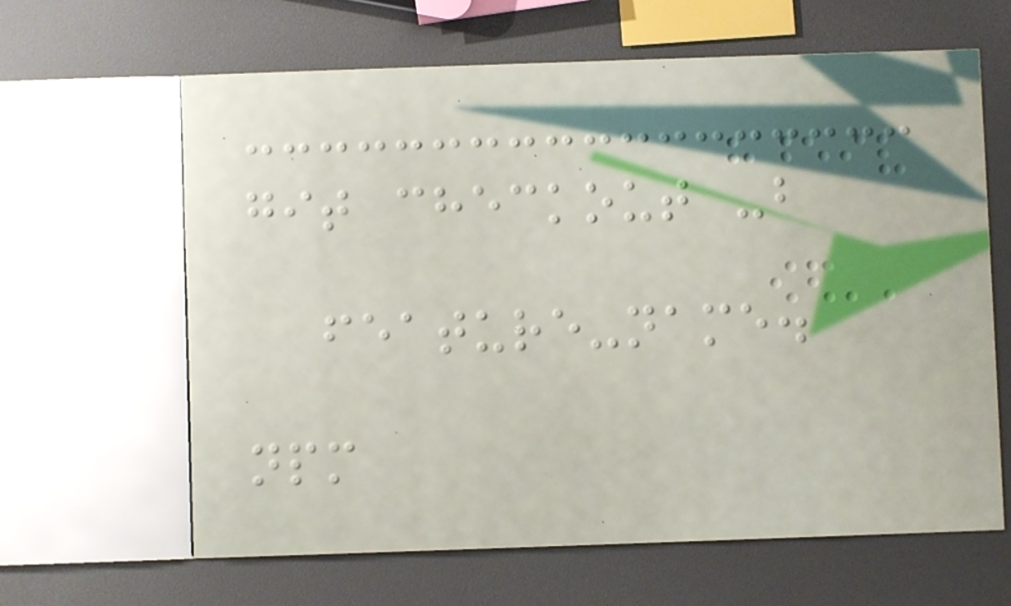git checkout -b
feature-name.
npm
